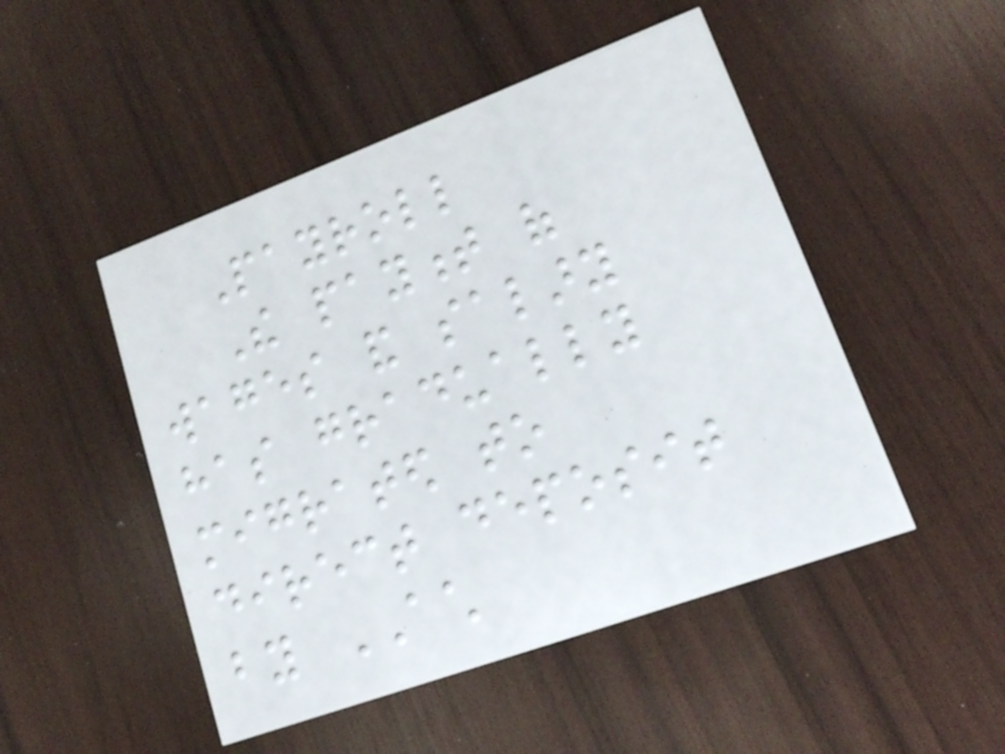Payroll
The payment of
wages and salary
has gradually
migrated to
direct deposit
by ACH
